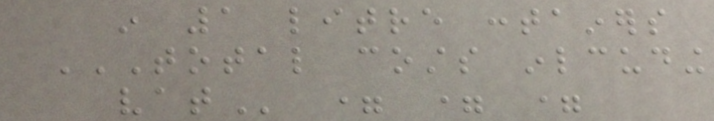in 1 litre containers
TOTAL COSTS INLCUDING
VAT = = =
